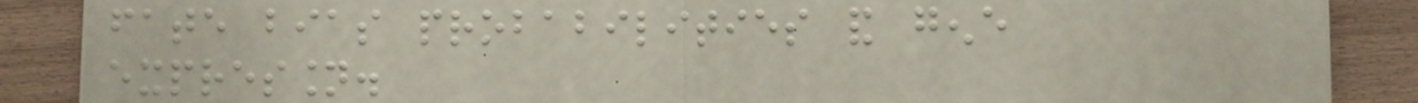fate bias probabilities and gene
expression.
